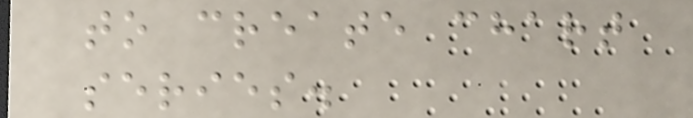to create chart
series.
